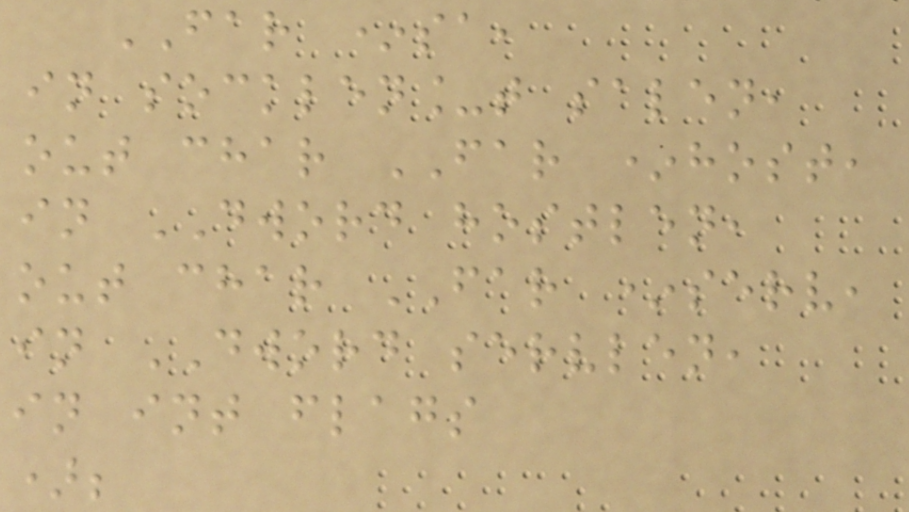FAR *sa,
in socklen_t salen,
out char FAR *host,
in DWORD hostlen,
out char FAR *serv,
in DWORD servlen,
in int flags
);
